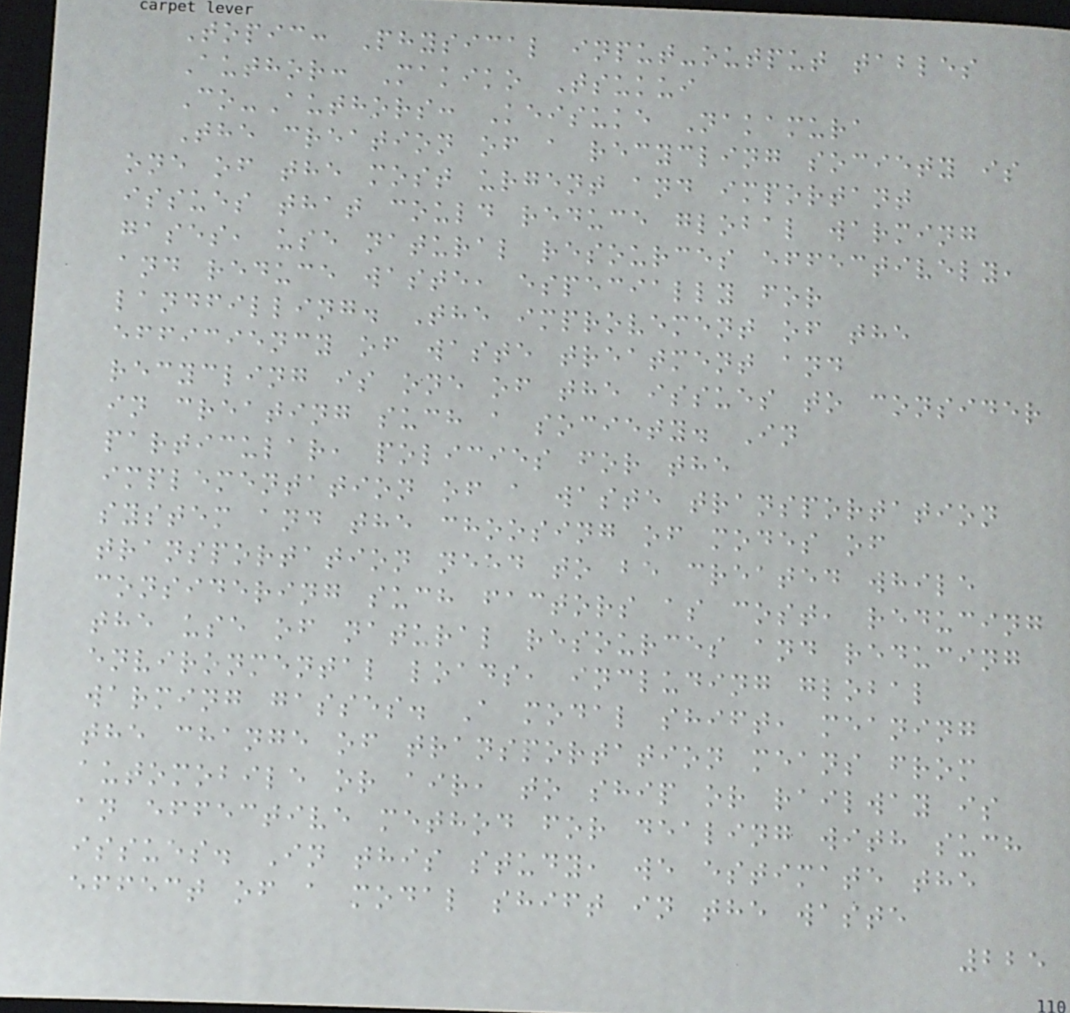Topic: Physical input-output tables
Author: Makiko Tsukui
Co-Authors: Keisuke Nakamura
The creation of a recycling society is
one of the most urgent and important
issues that could reduce global warming
gases, use natural resources effectively,
and reduce waste, especially for
landfilling. The improvement of the
efficiency of waste treatment and
recycling is one of the issues to consider
in creating such a society. In
particular, policies for the
implementation of a waste transportation
system and the choosing of modes of
transportation need to be created while
considering such factors as cost, reducing
the use of natural resources and reducing
environmental loads, including global
warming gasses. A modal shift, meaning
the change of transportation means from
automobile or air, to ship or railway is
an effective method for dealing with such
issues. In this study, we estimate the
effect of a modal shift in the waste
225
